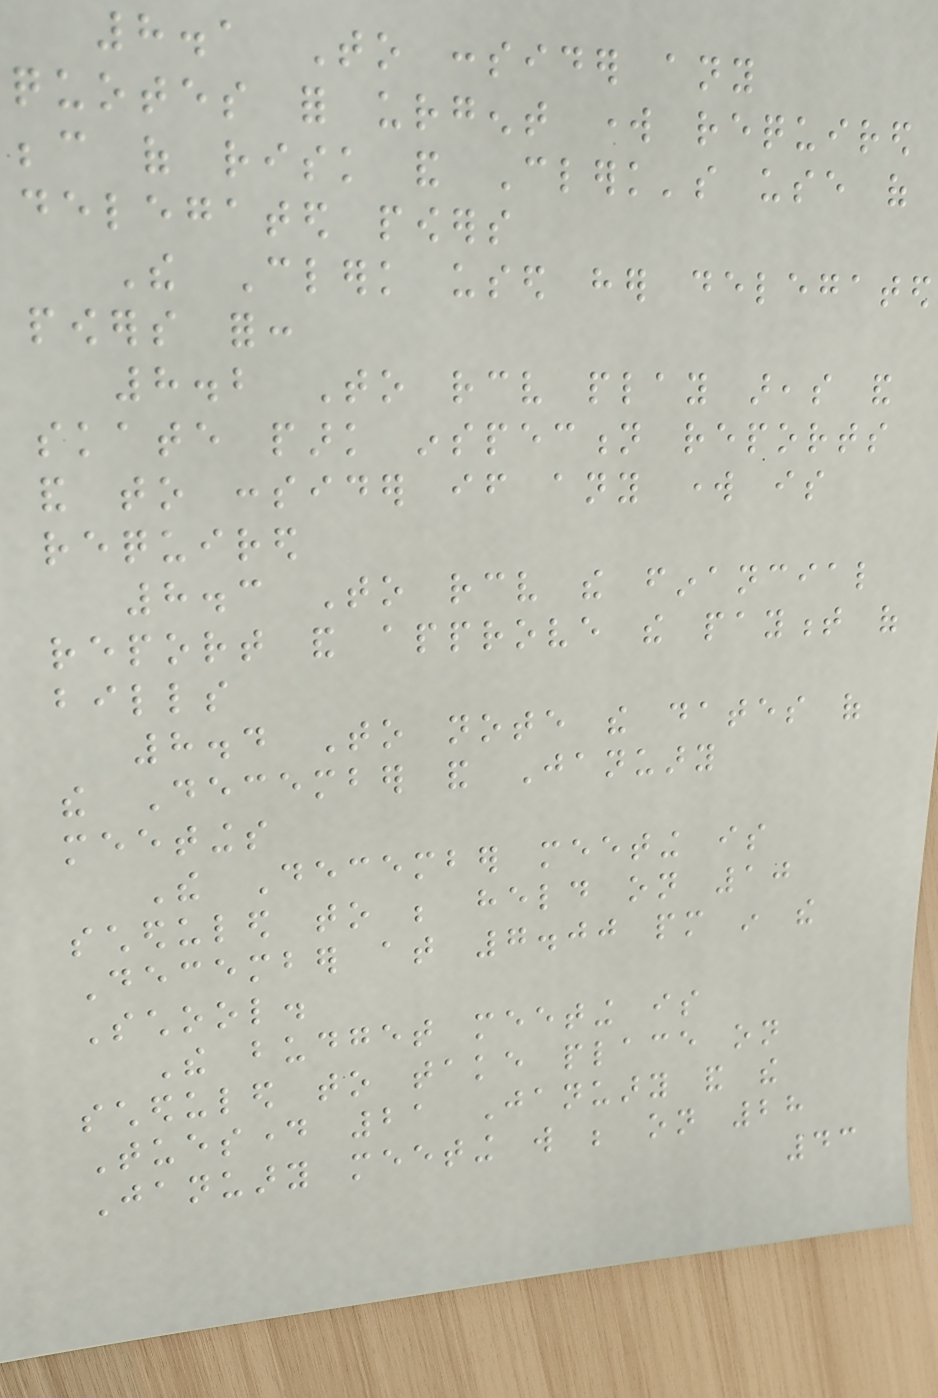8.1 To consider any
quotes for urgent work required
because of risk and Clerk's use of
delegated powers
The Clerk used her delegated
powers for:
8.2 To receive play areas and
skate park inspection reports
and to consider if any work is
required
8.3 To receive the financial
report and approve the payment of
bills
8.4 To note the dates of
the December and January
meetings
The December meeting is
scheduled to be held on 10
December at 7.00 pm in the
School.
The budget meeting is
scheduled to take place on
Tuesday 21 January and the
January meeting will be on 28
43
